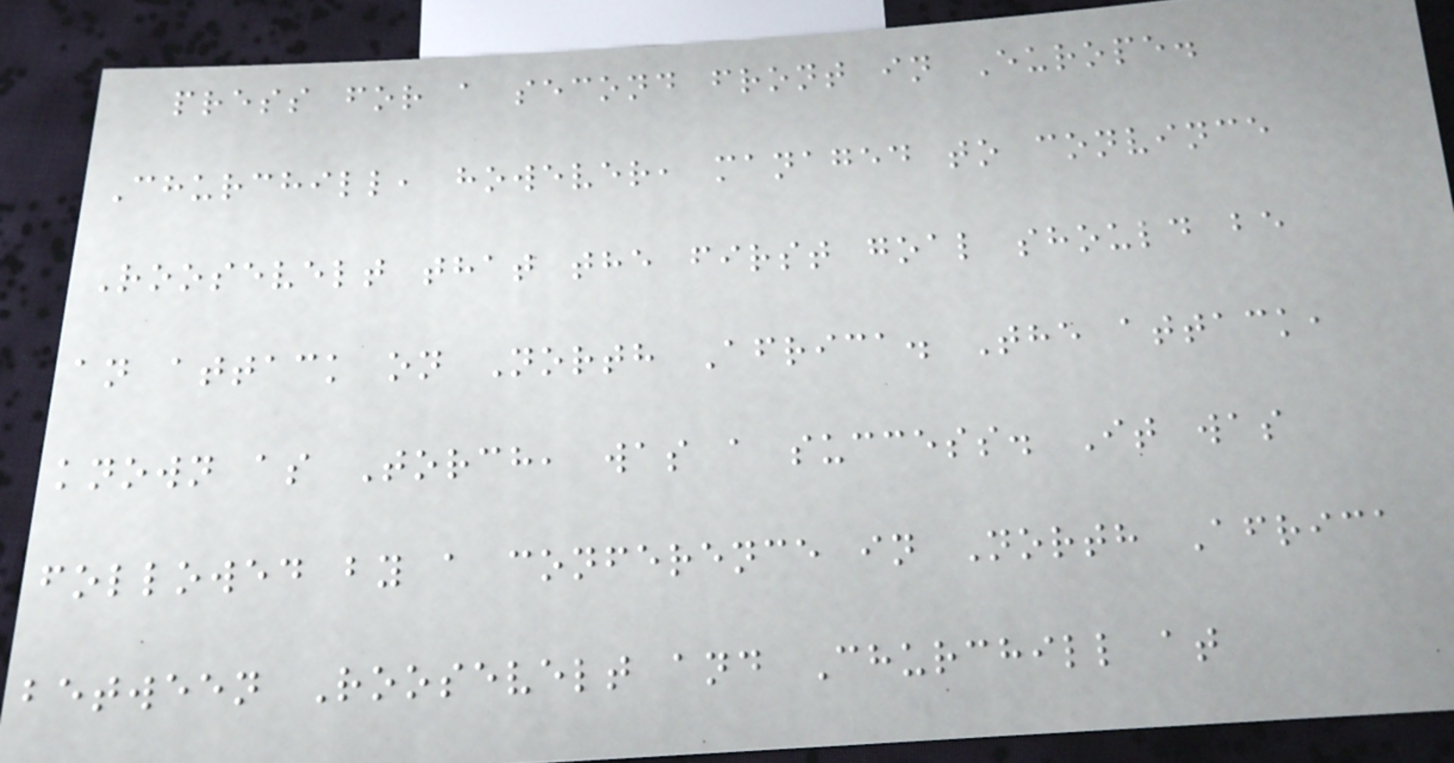press for a second front in Europe.
Churchill, however, managed to convince
Roosevelt that the first goal should be
an attack on North Africa. The attack,
known as Torch, was a success. It was
followed by a conference in North Africa
between Roosevelt and Churchill at
